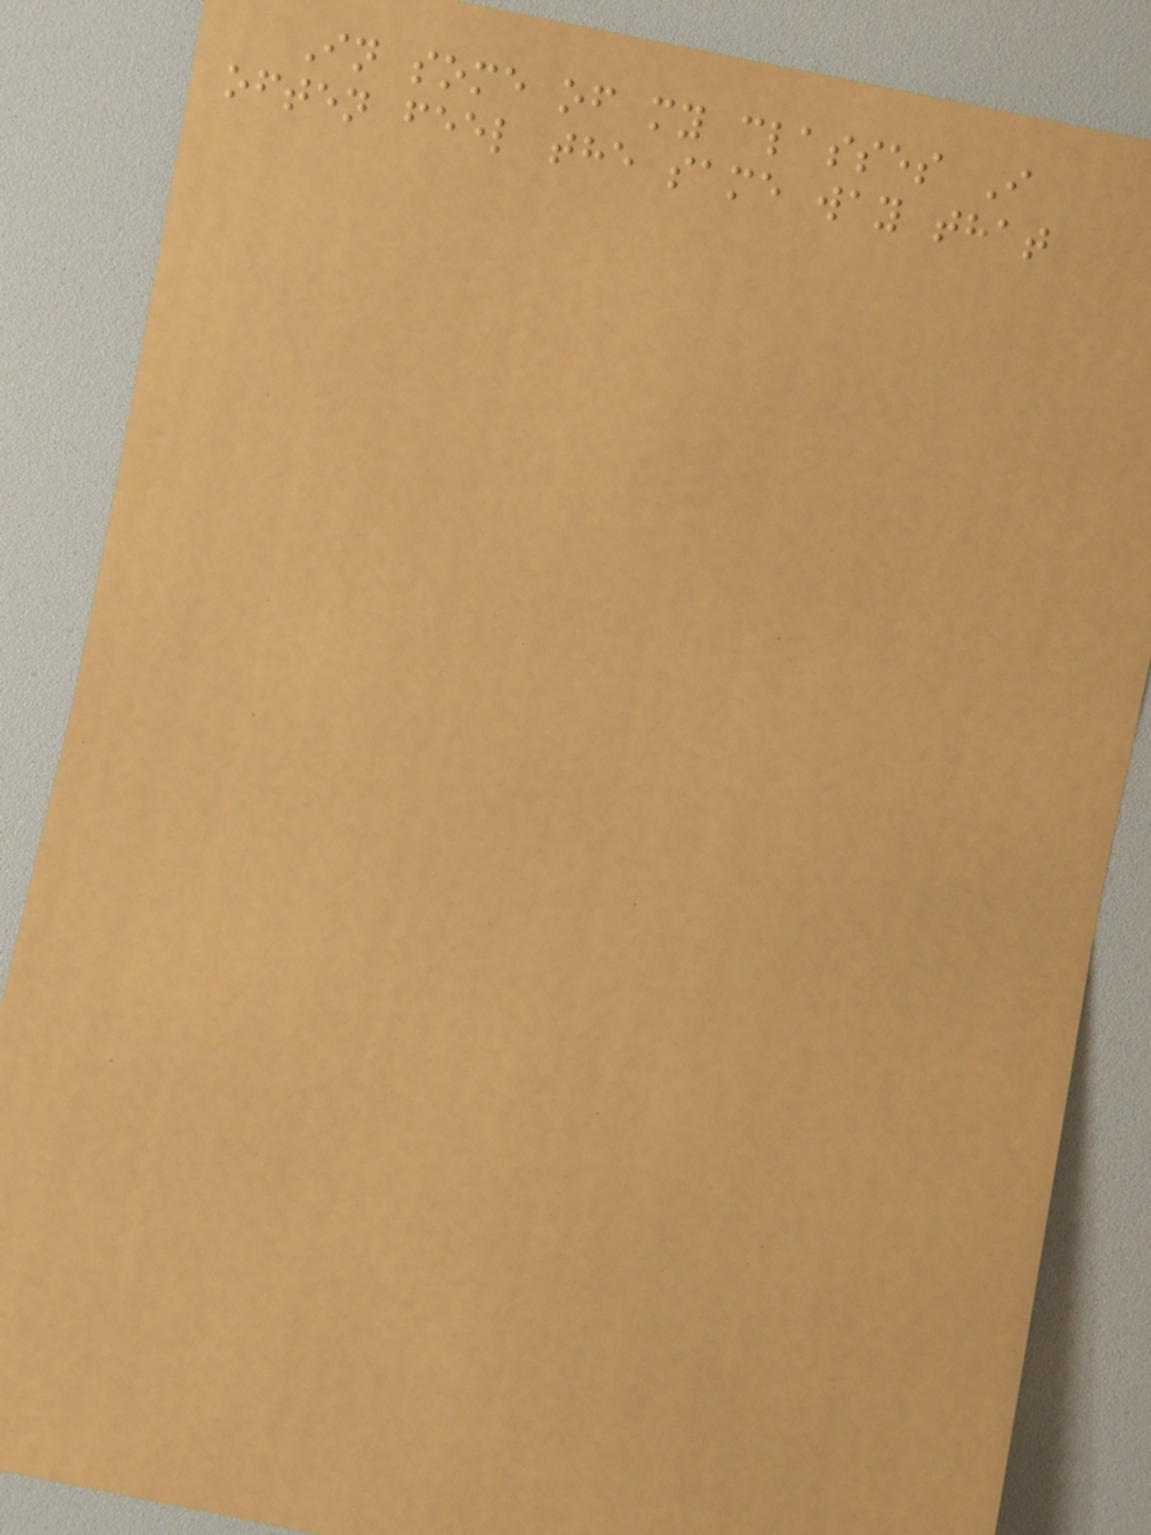In some of my classes I
often feel the same way that
